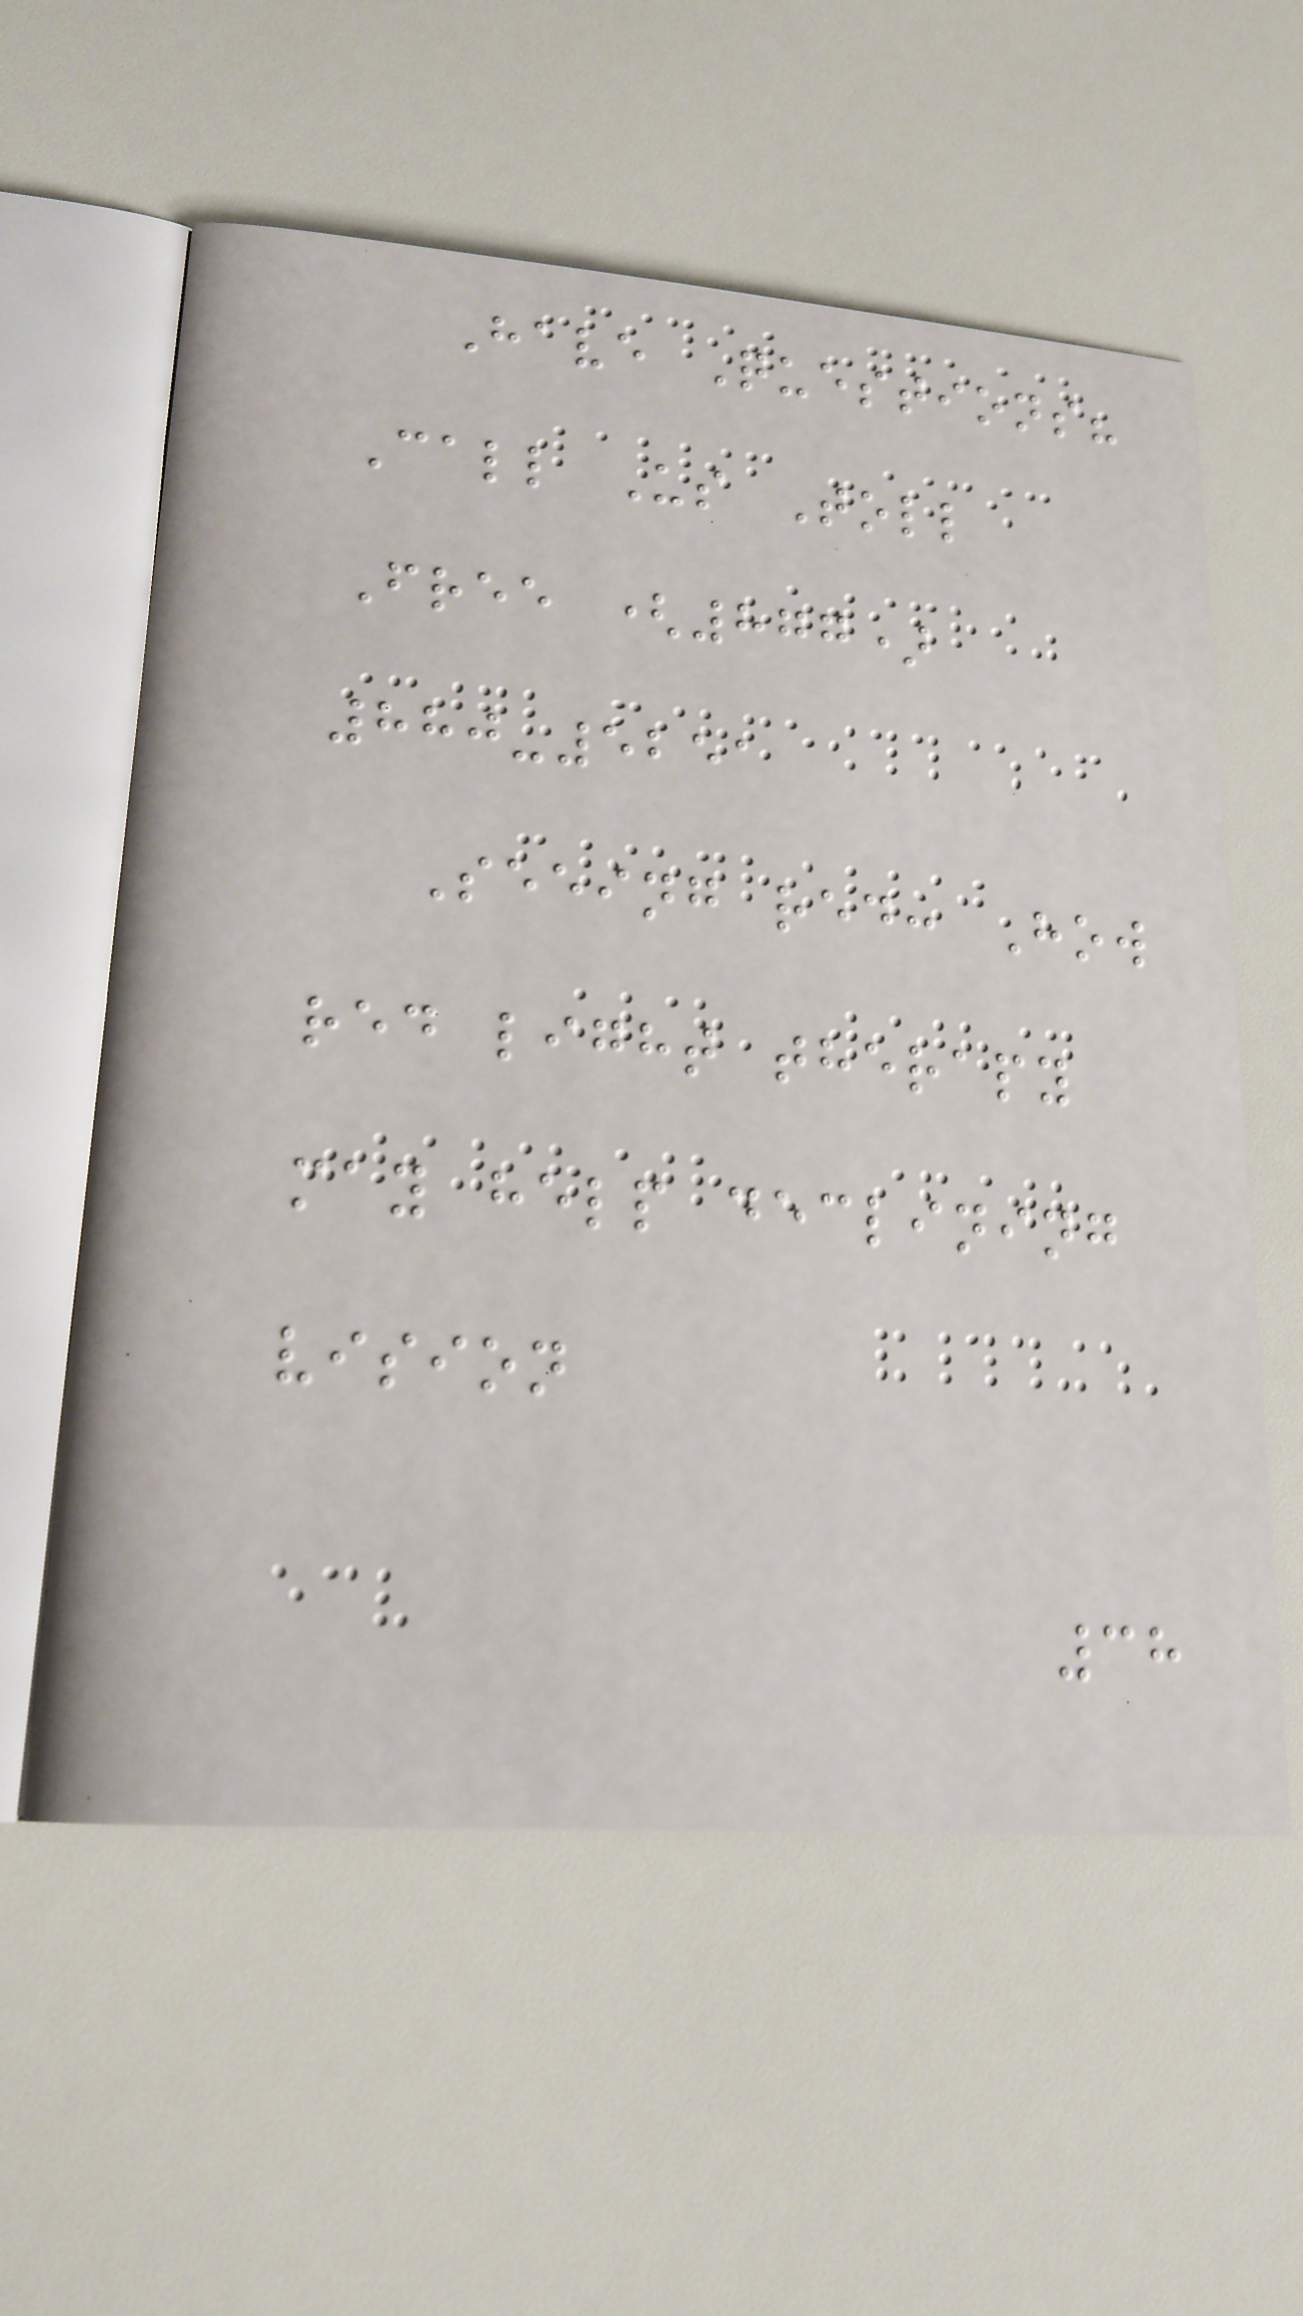Have Questions?
Call Us Toll
Free (877)
880-5251
Seeing red: How
red light therapy
may help declining
vision
38
